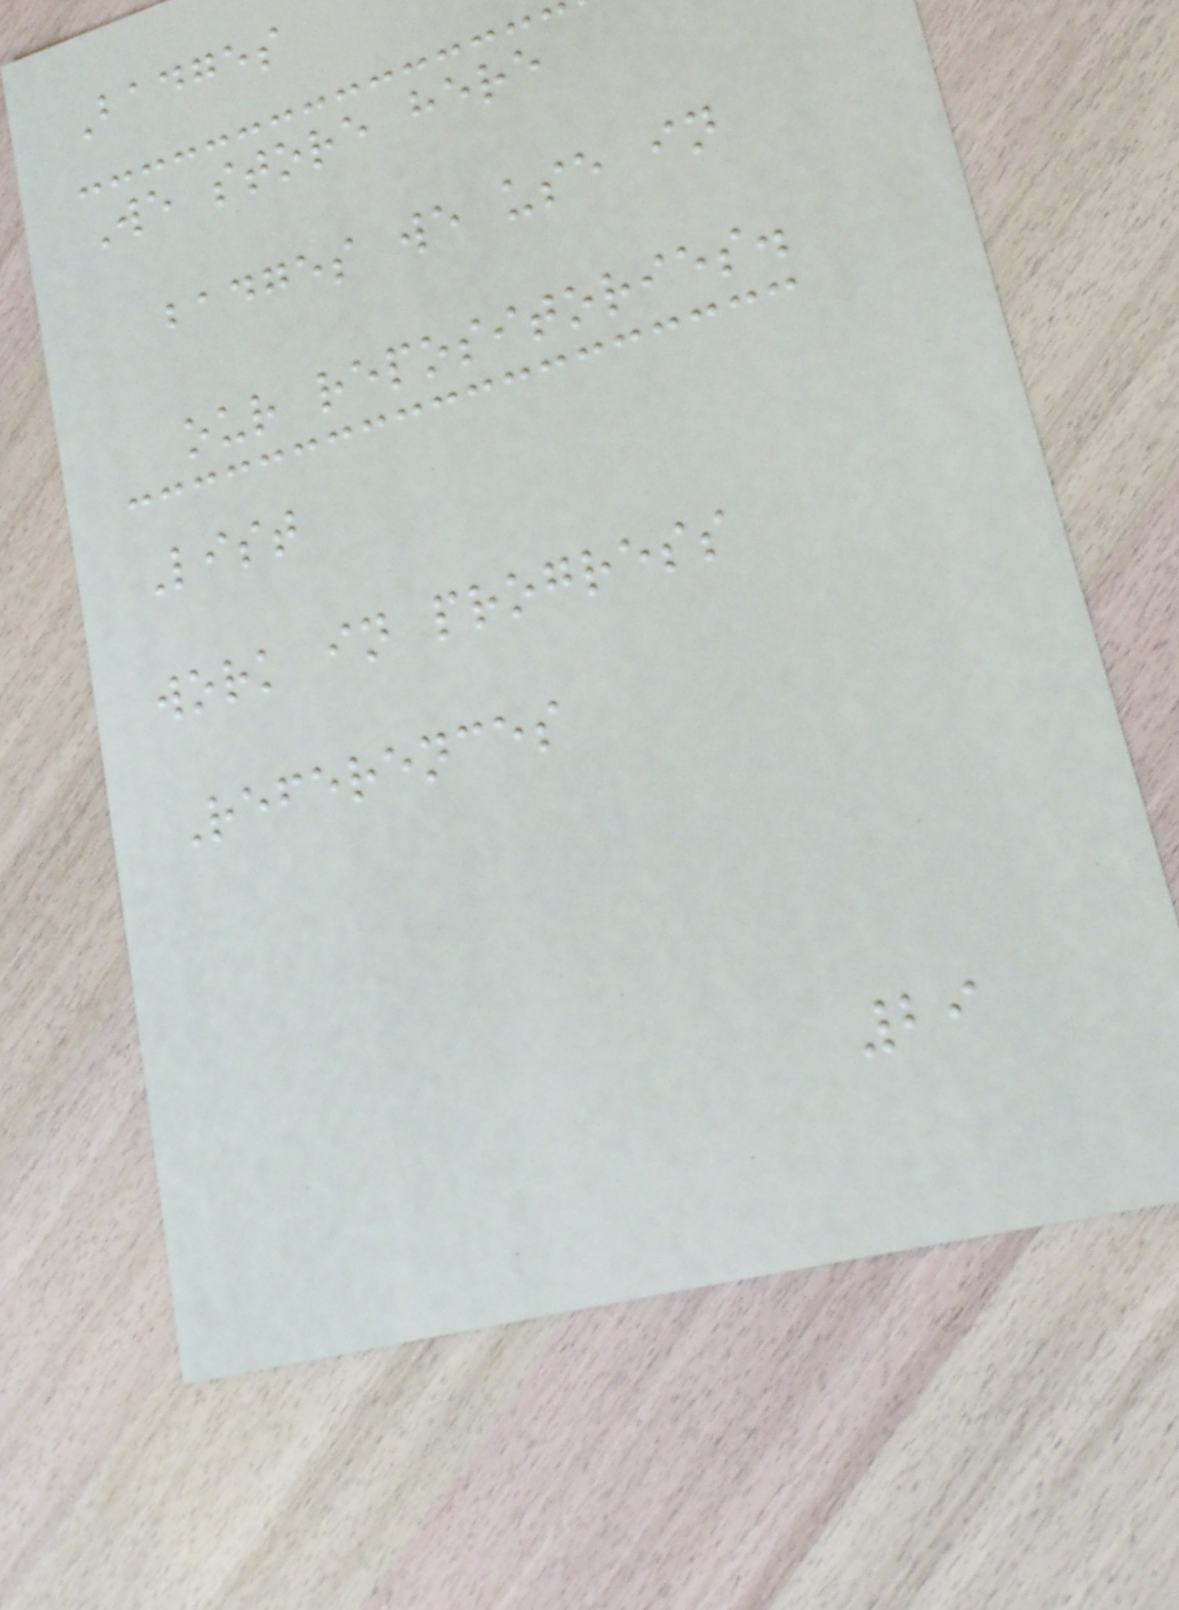Badges
We store here
badges we use in
our repositories.
List
work in progress
References
29
